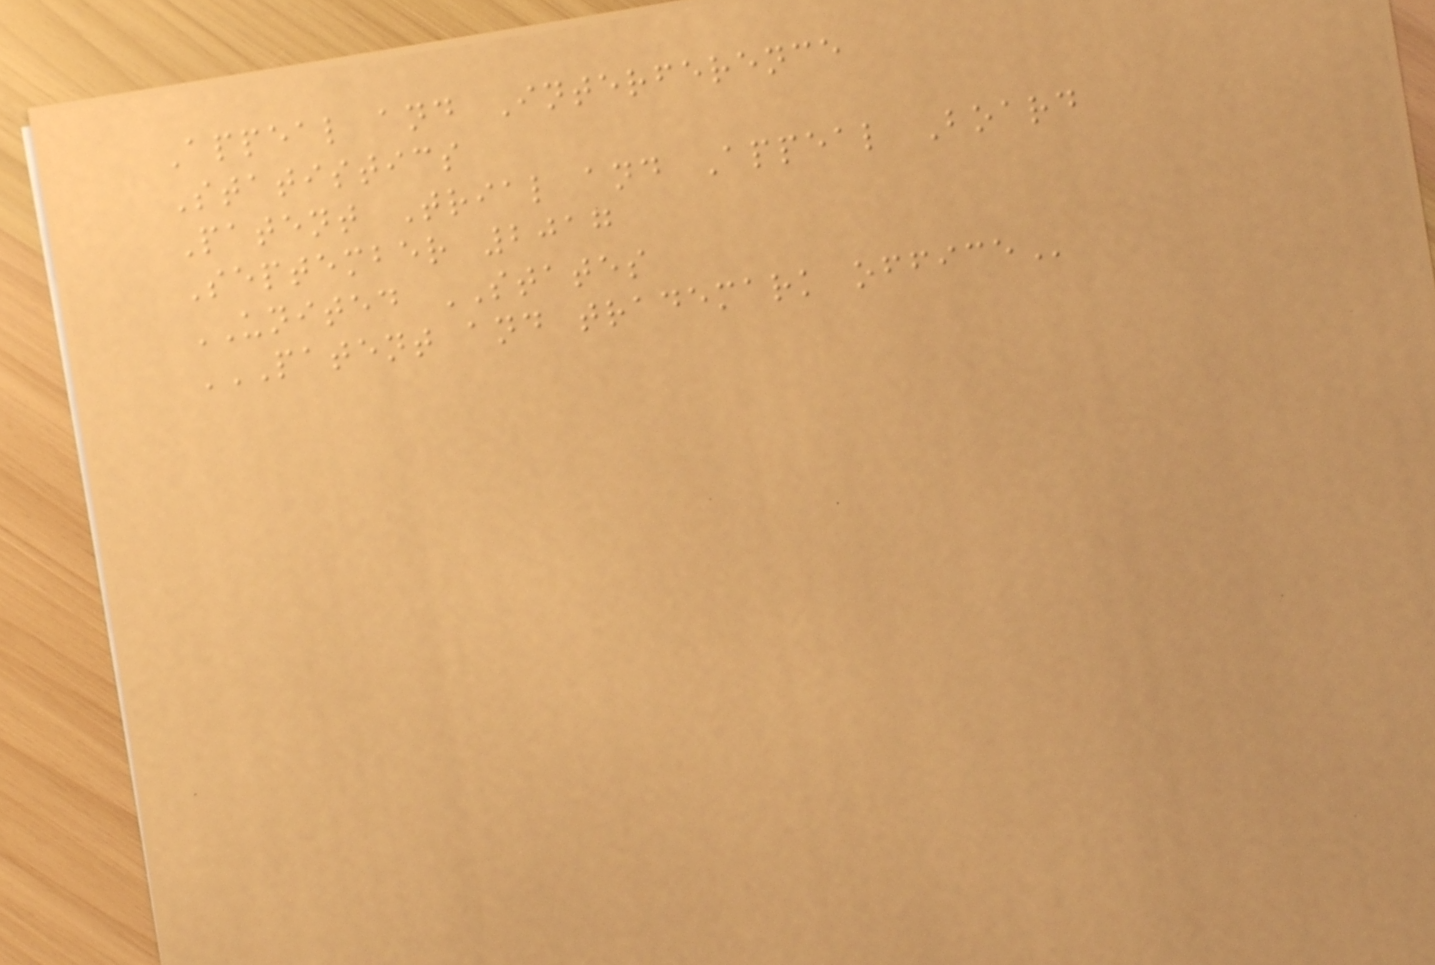Appeal and Interference
Statistics
Patent Trial and Appeal Board
September 2017
UNITED STATES
PATENT AND TRADEMARK OFFICE
